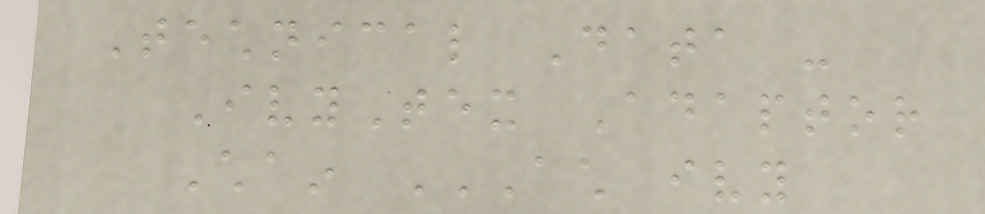Technical Data -
IvyTex Adaptor
Chain ACH IVY
